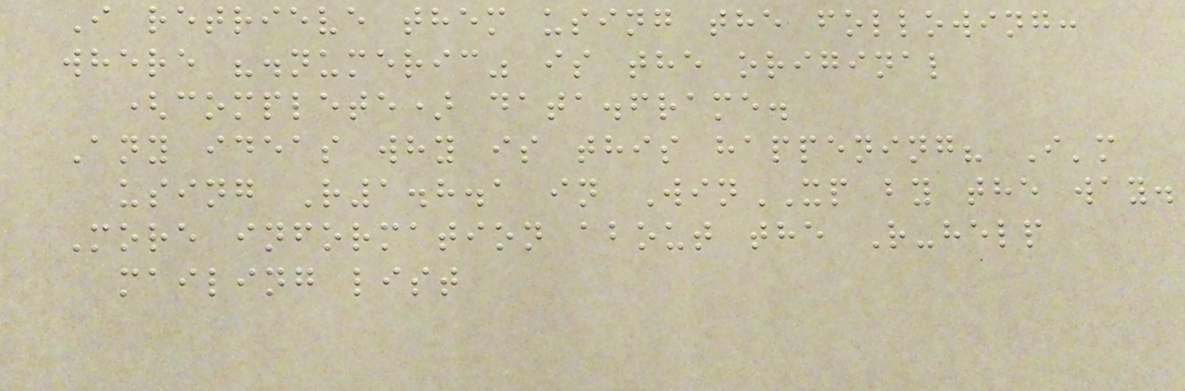I retrieve them using the following:
where ".numeric" is the original
(complete) data.frame.
Any ideas why is this happening? I'm
using R1.8.1 in WinXP by the way.
More information about the R-help
mailing list
